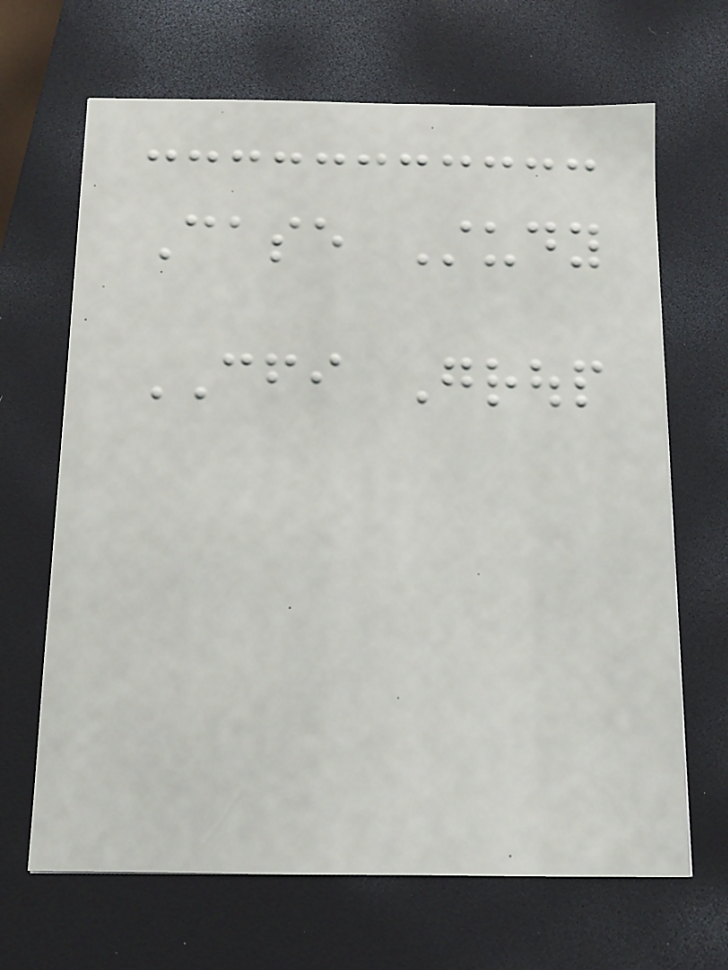Case Study
CFI Group
